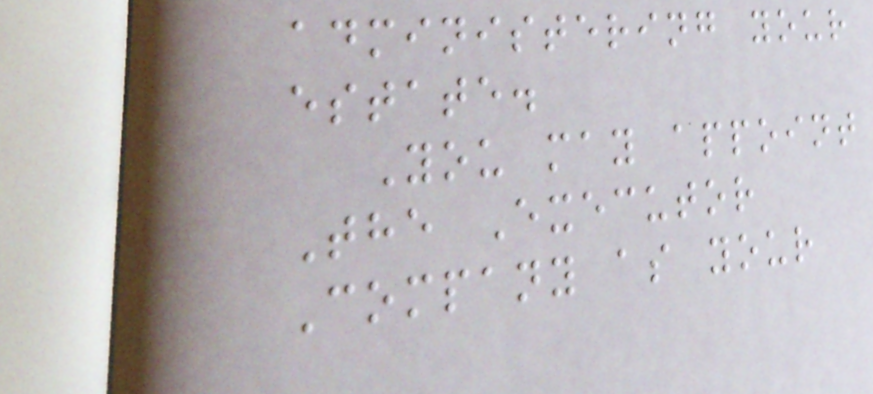administering your
estate.
You may appoint
The Executor
Company as your
